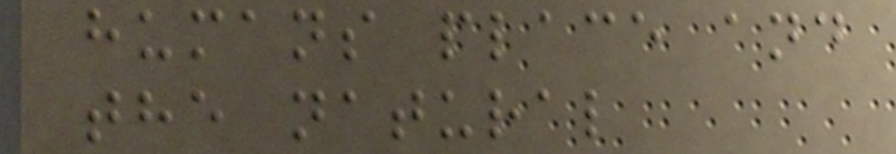humans place and
the natural
